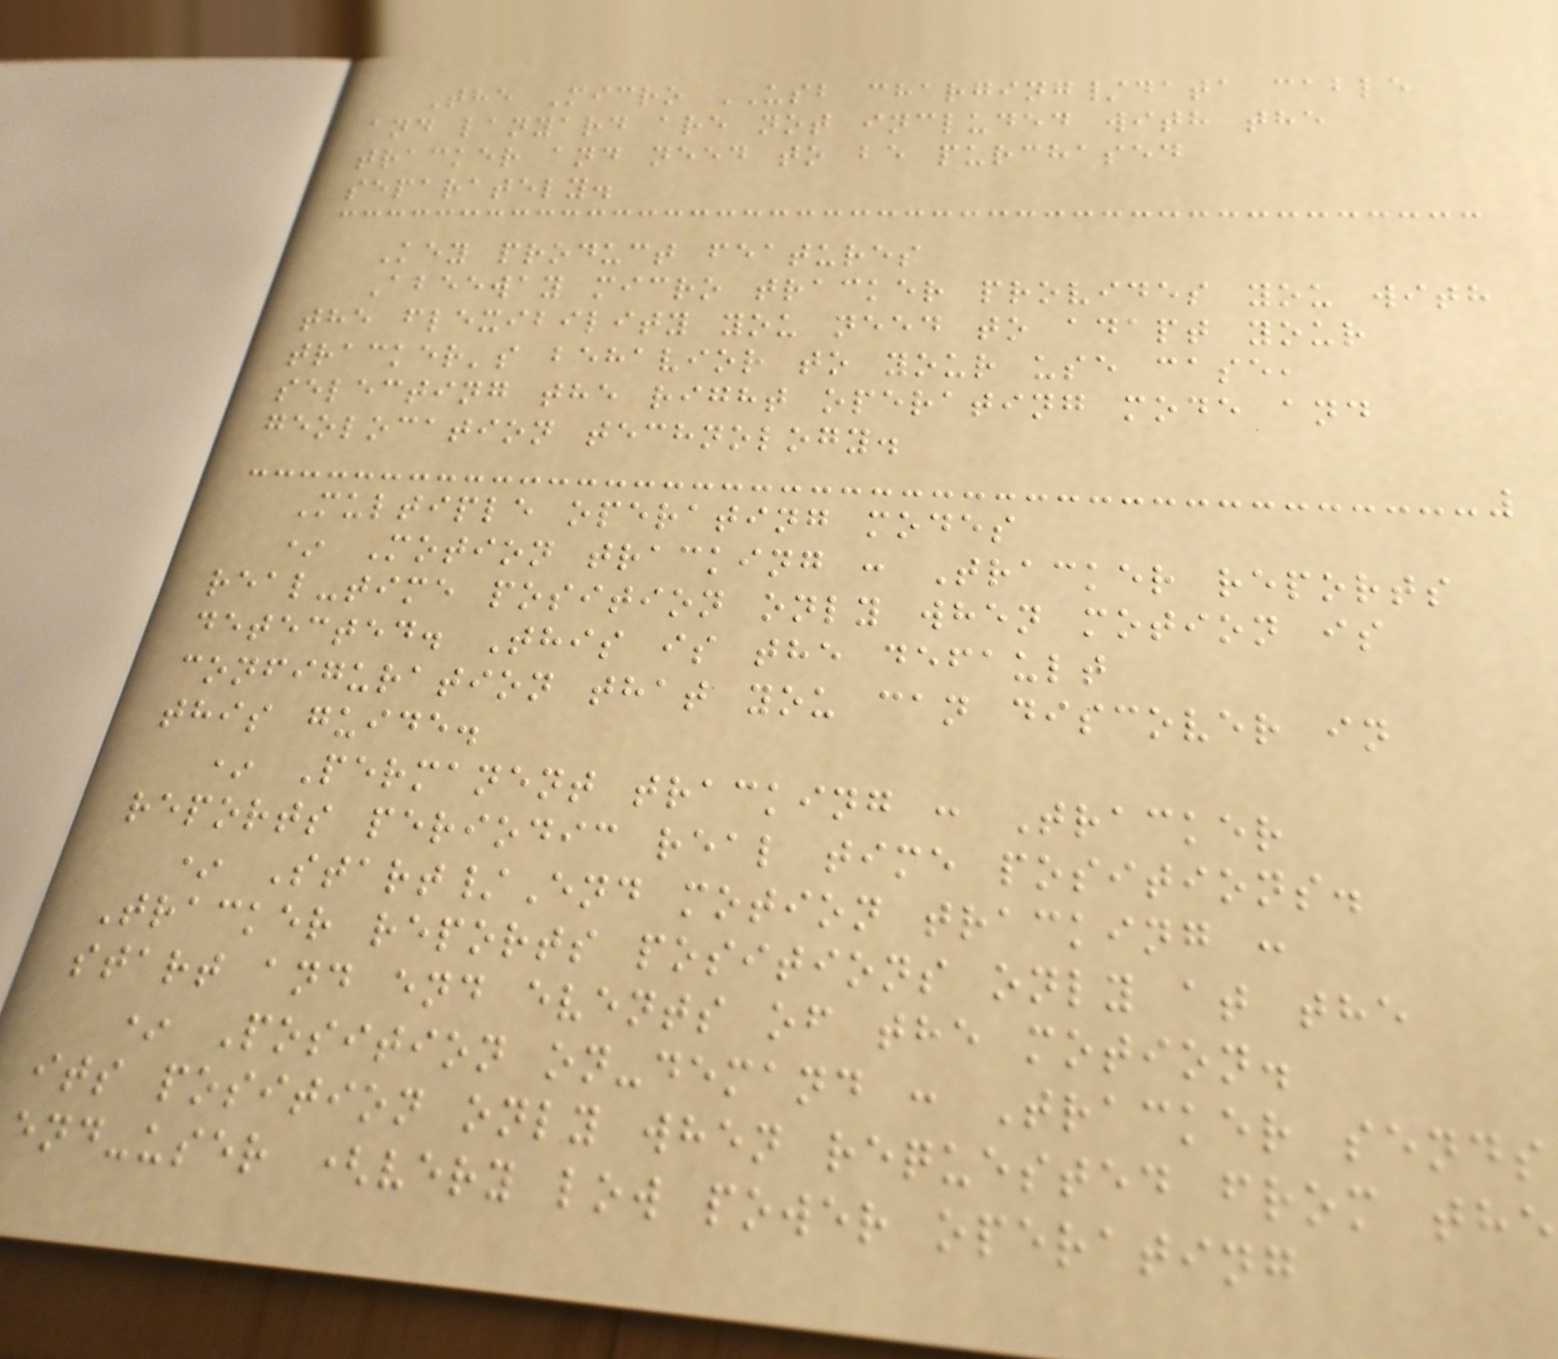The Micro USB charging/data cable
and lanyard are not included with the
tracker and need to be purchased
separately.
Key product features
Abeeway micro tracker provides you with
the flexibility you need to adapt your
tracker's behavior to your use case,
selecting the right operating mode and
geolocation technology.
Multiple operating modes
* Motion tracking : Tracker reports
real-time position only when motion is
detected. This is the default
configuration that you can discover in
this guide.
* Permanent tracking : Tracker
reports periodic real time positions.
* Start/End motion tracking :
Tracker reports positions only at the
start and end events of the motion.
* Position on-demand : Tracker sends
its position only when requested from the
end-user (very low power operating
